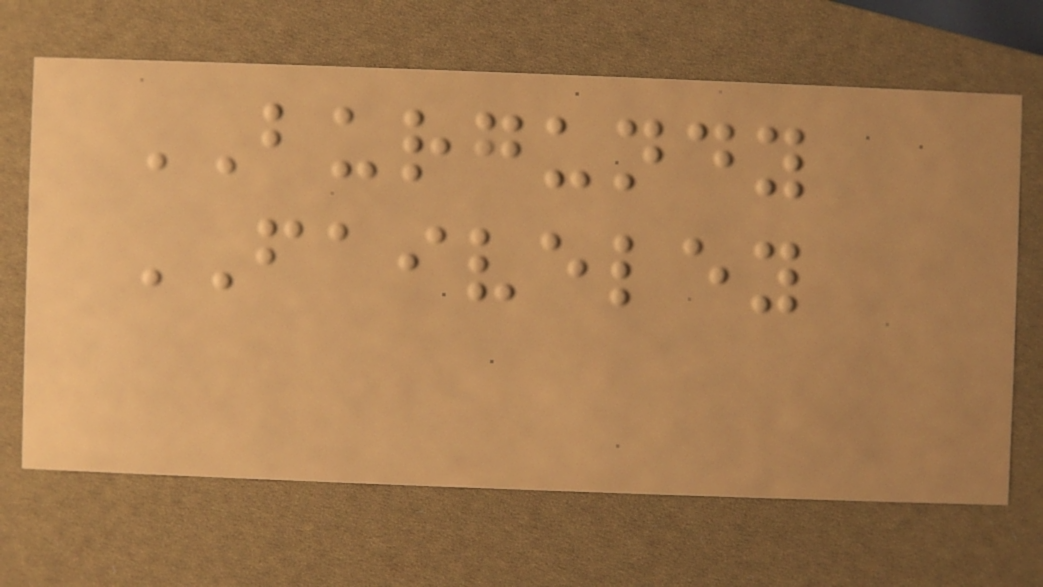BURGUNDY
FAIVELEY
